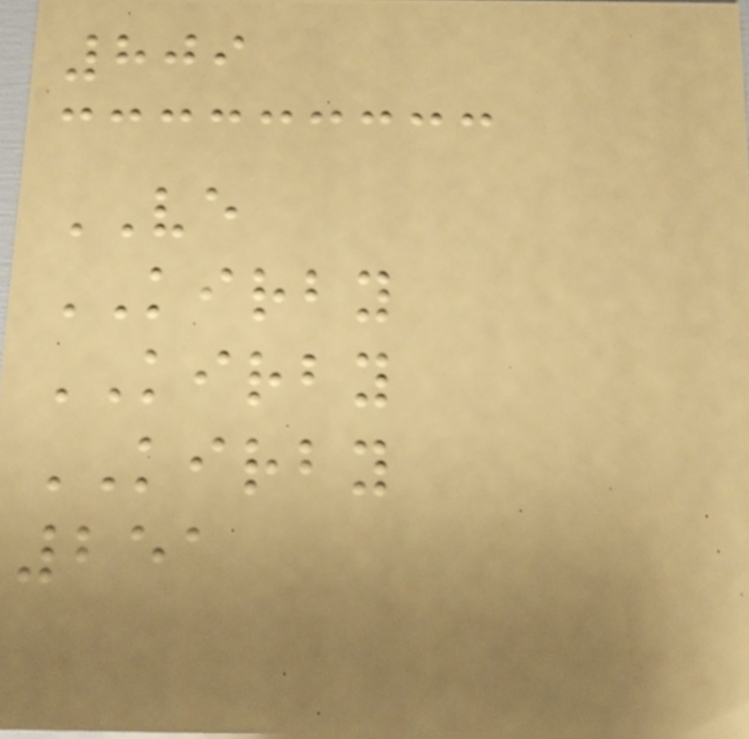809
VE
KIRBY
KIRBY
KIRBY
251
